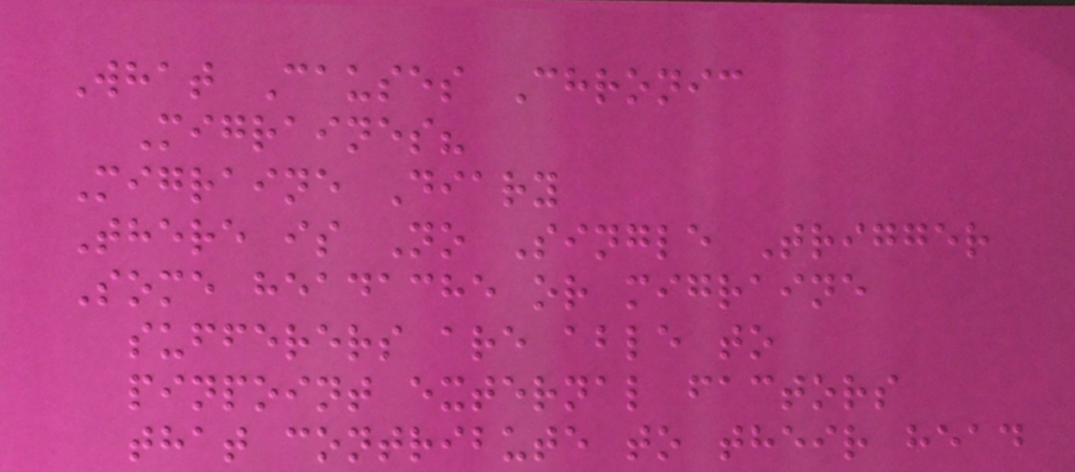What Causes Chronic
Migraines?
Migraine Diary
There is No Single Trigger
Some headache or migraine
sufferers are able to
pinpoint external factors
that contribute to their head
